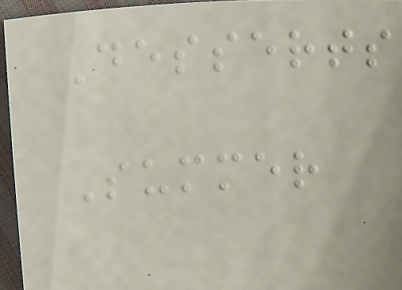Desserts
Summer
